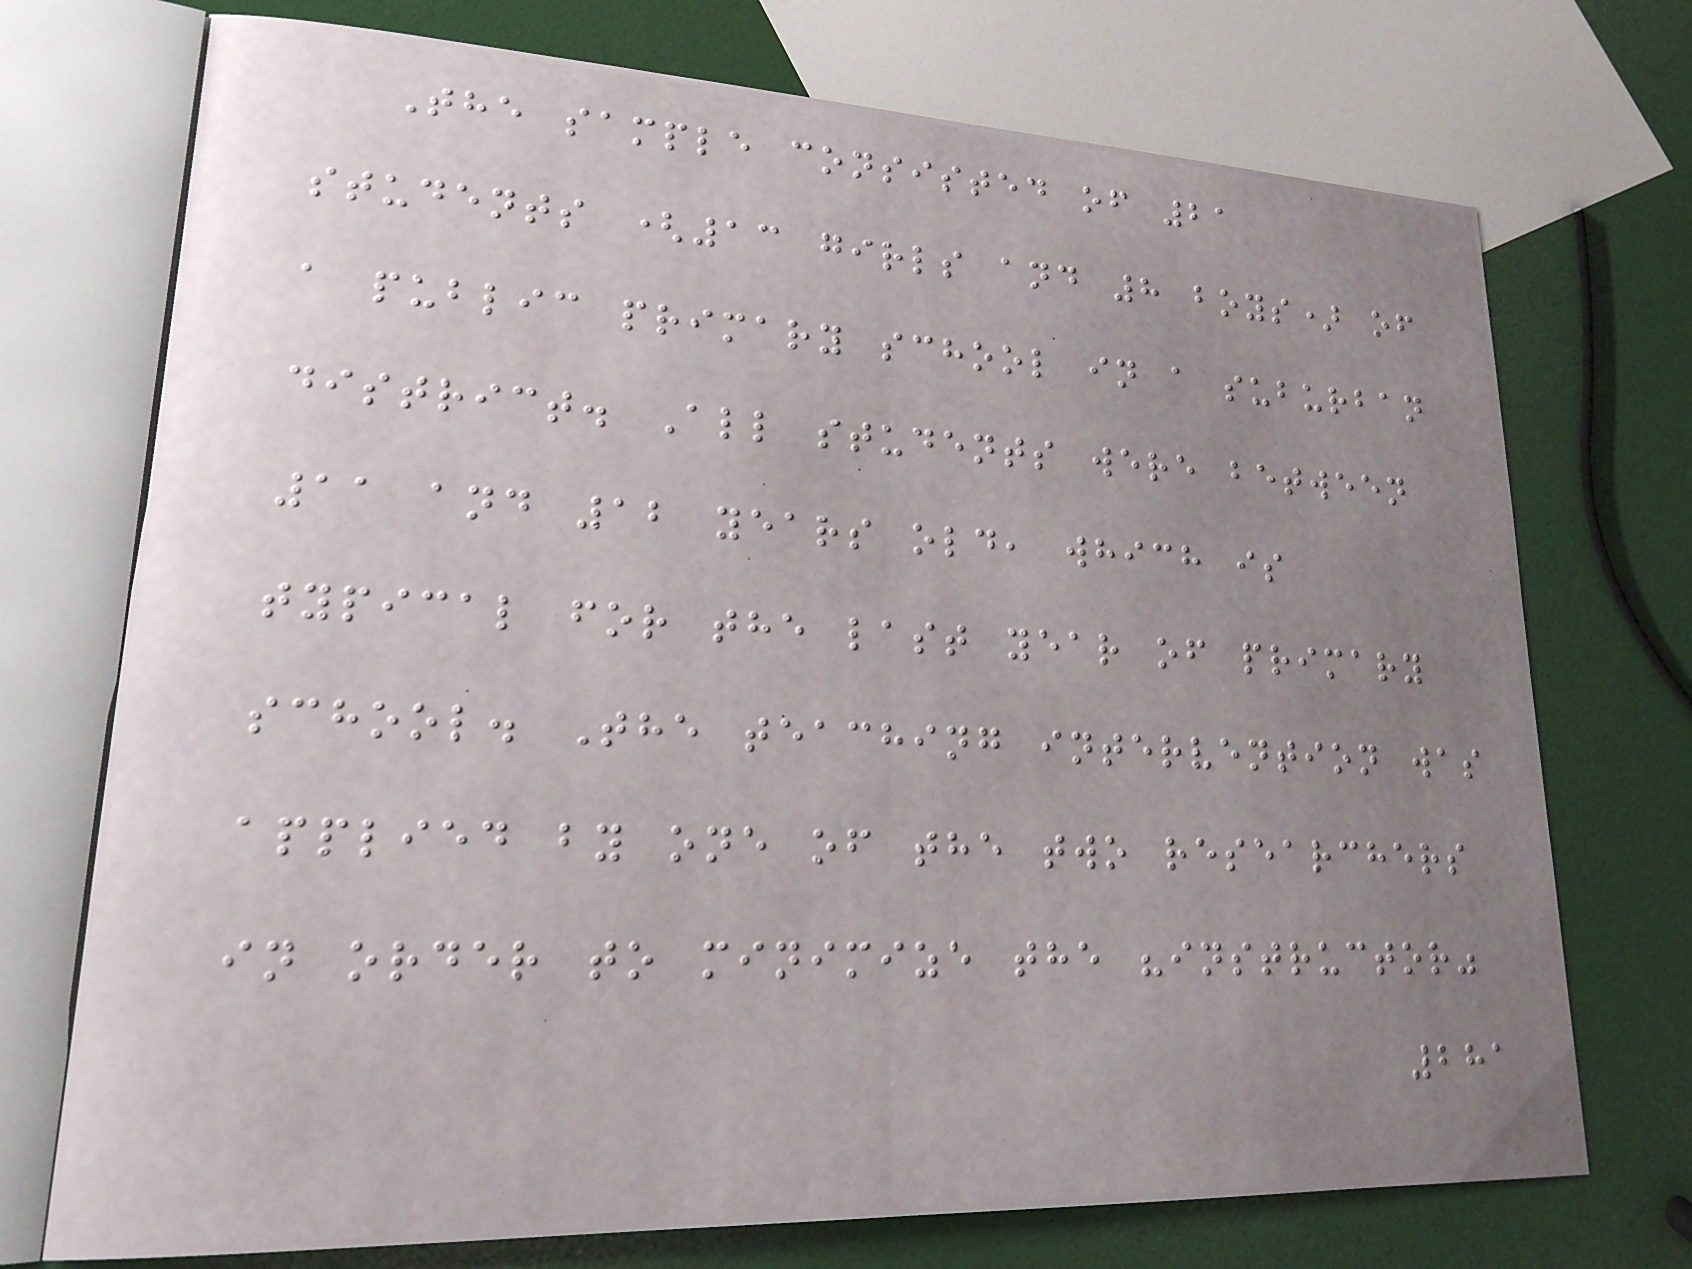The sample consisted of 21
students (13 girls and 8 boys) of
a public primary school in a suburban
district. All students were between
11 and 12 years old, which is
typical for the last year of primary
school. The teaching intervention was
applied by one of the two researchers
in order to minimize the "instructor"
281
